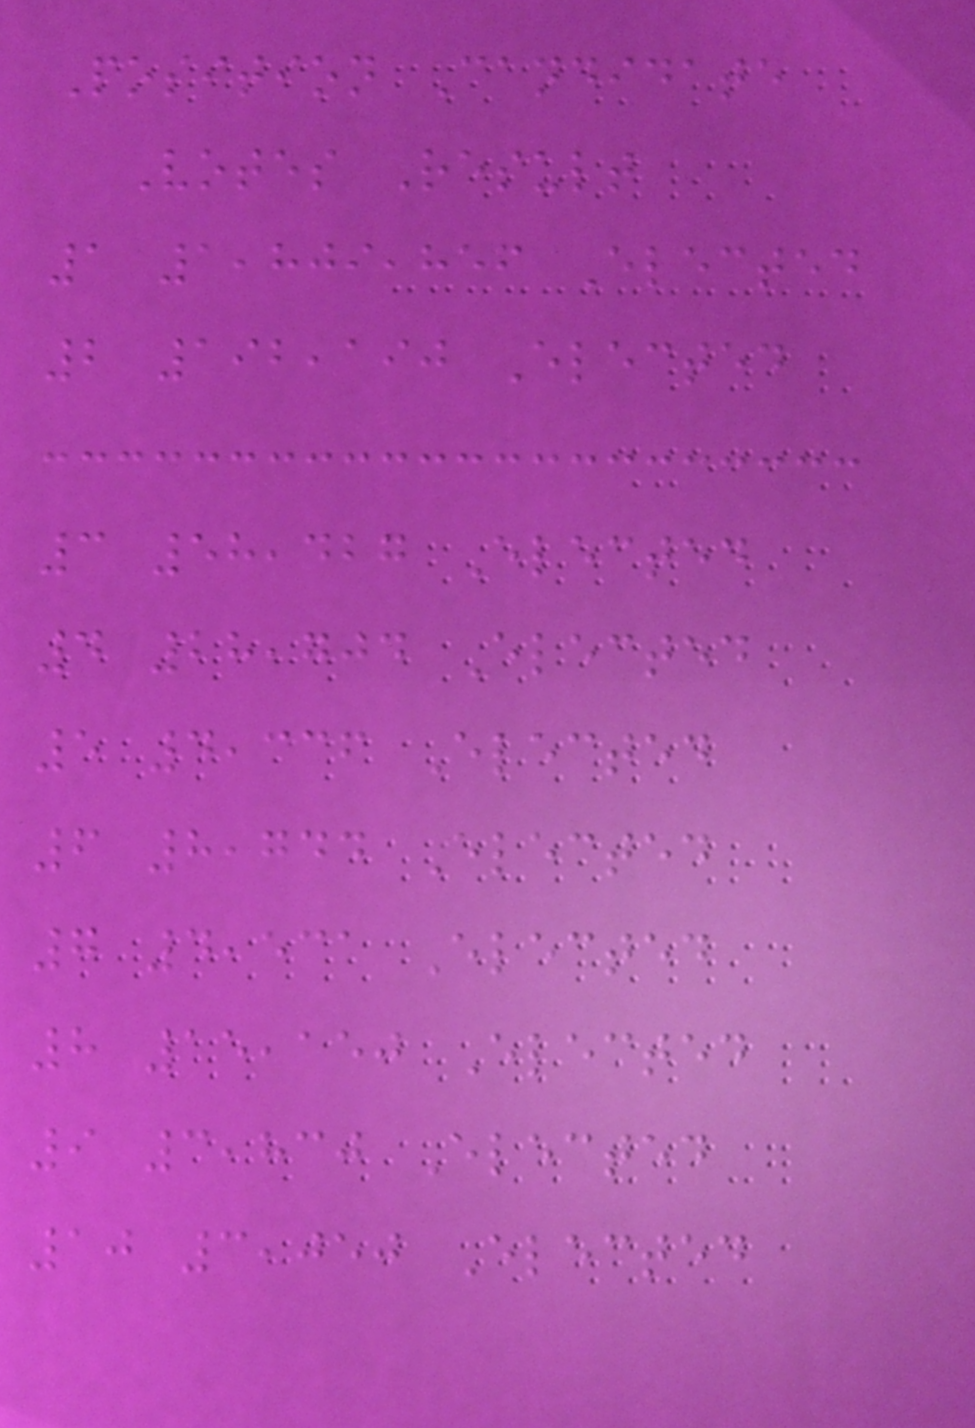Position Candidate
Votes Result
1 1,809,856 Elected
2 192,190 Elected
3 58,427 Elected
4 28,704 Elected
5 4,336 Elected
6 8,744 Elected
7 4,531 Elected
8 15,150 Elected
9 3,830 Elected
10 3,050 Elected
